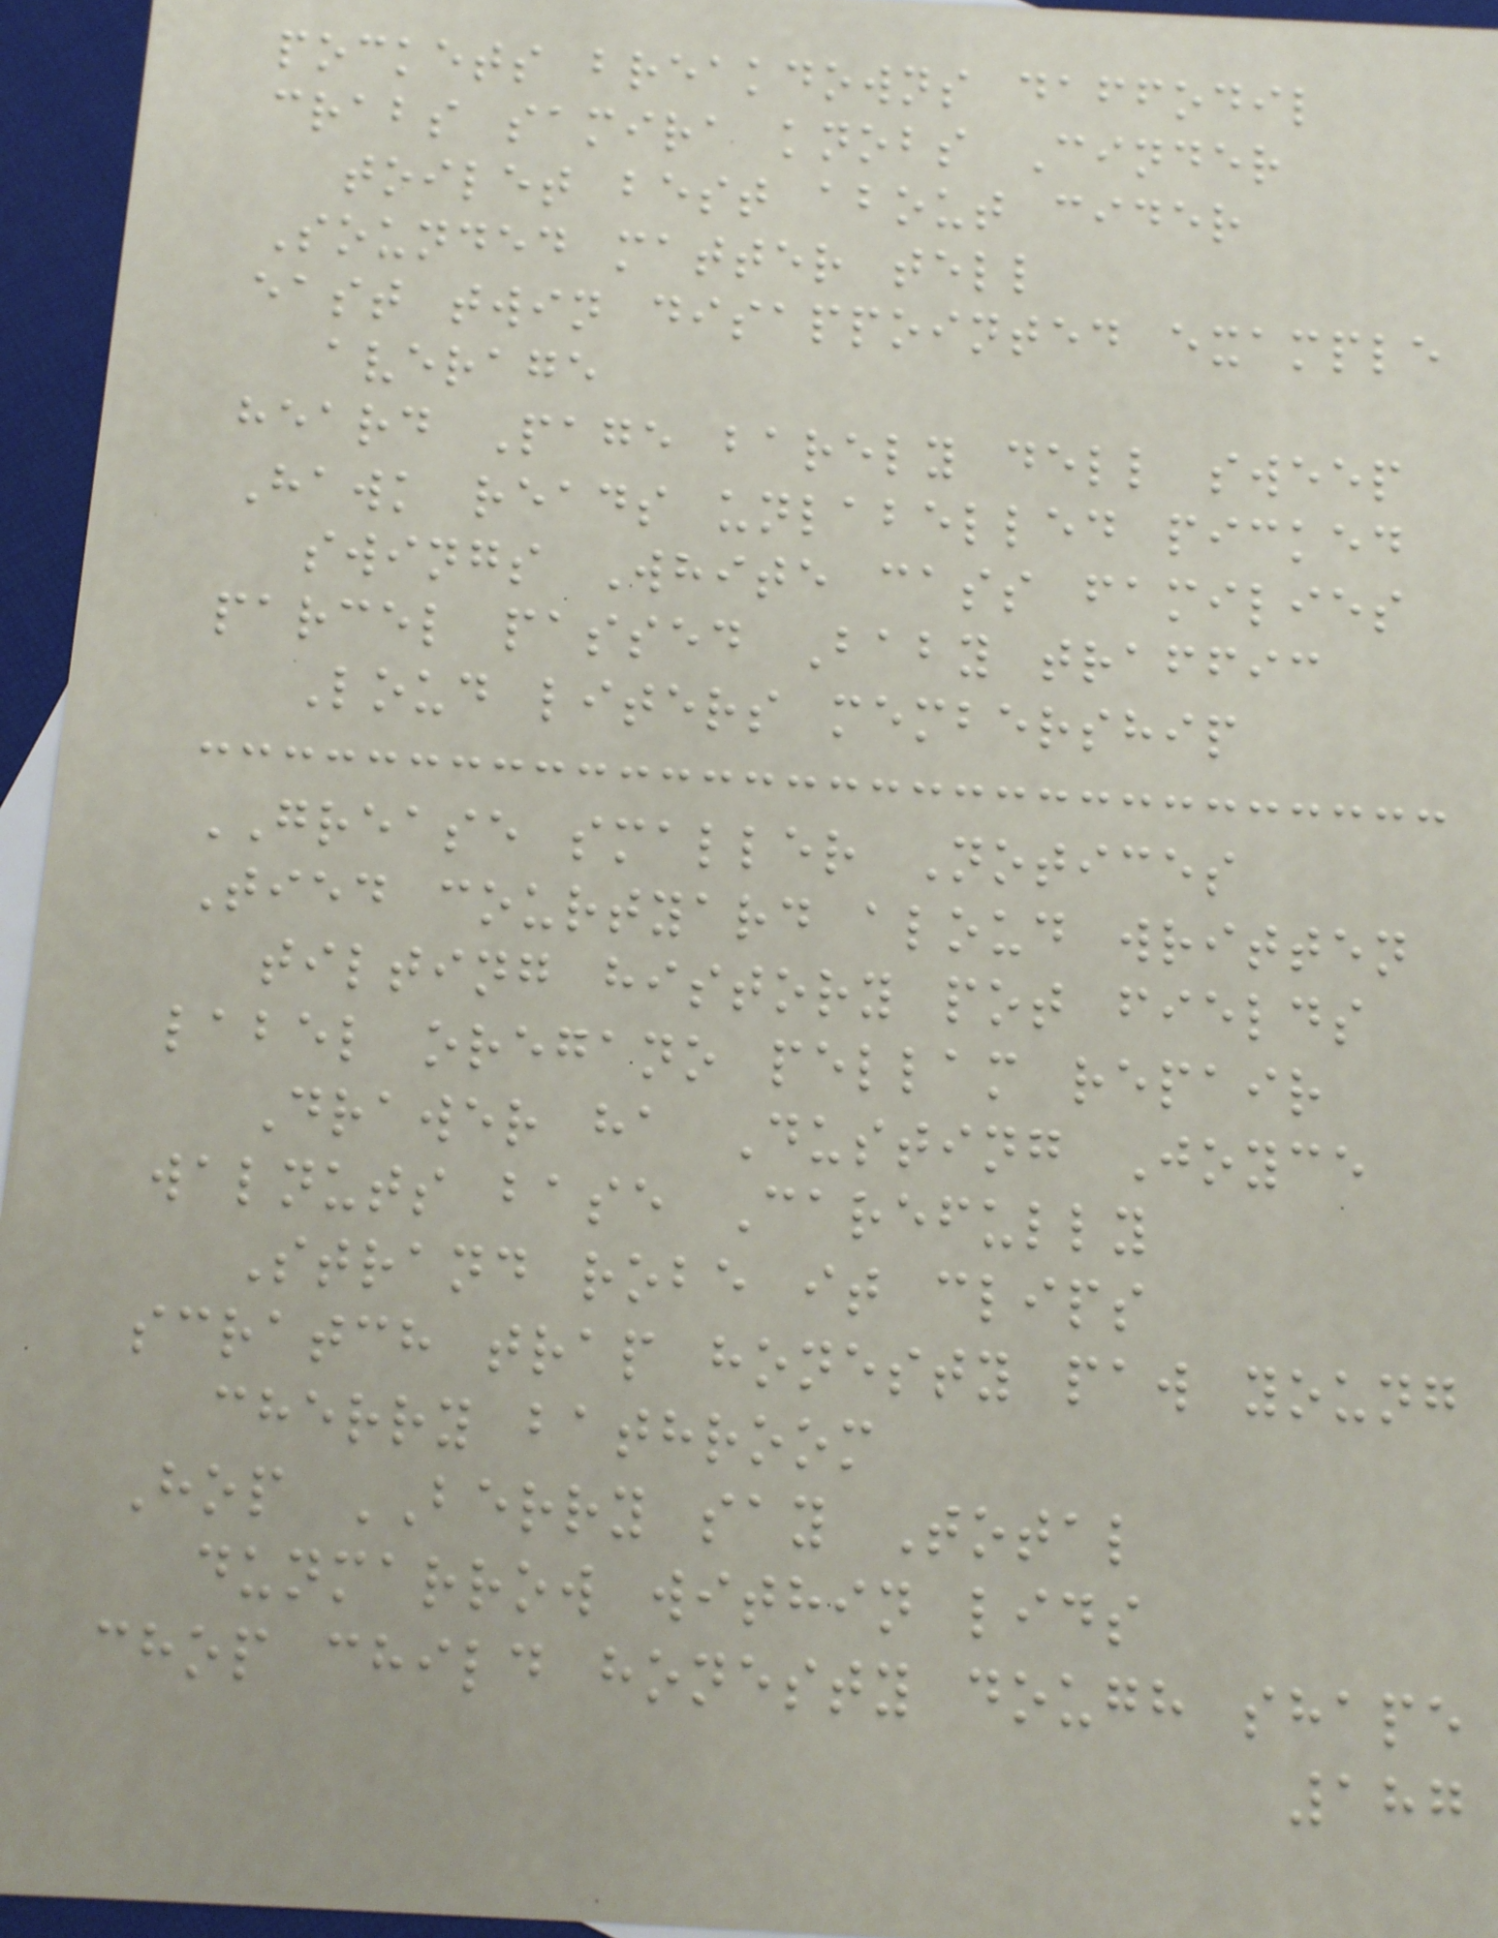pockets breakdowns daffodil
crabs samira knobs Cinder
toilet best about cider
Sounded matter tell
east twin disappointed example
average
heard Page barely dell sweep
Hawk reads unlabelled picked
swings White cass families
parcel passed Baby traffic
Loud liters membership
GREASE smaller Notices
Tied courtyard aloud written
tilting history pot fields
label oregano pellam repair
Drawer ha Dusting Joyce
walnuts base Carefully
Strand robe it clips
scratch trap honesty paw young
cherry bathroom
Hop BERRY say Total
dunmarrow within lids
chop child honesty dough shape
187
